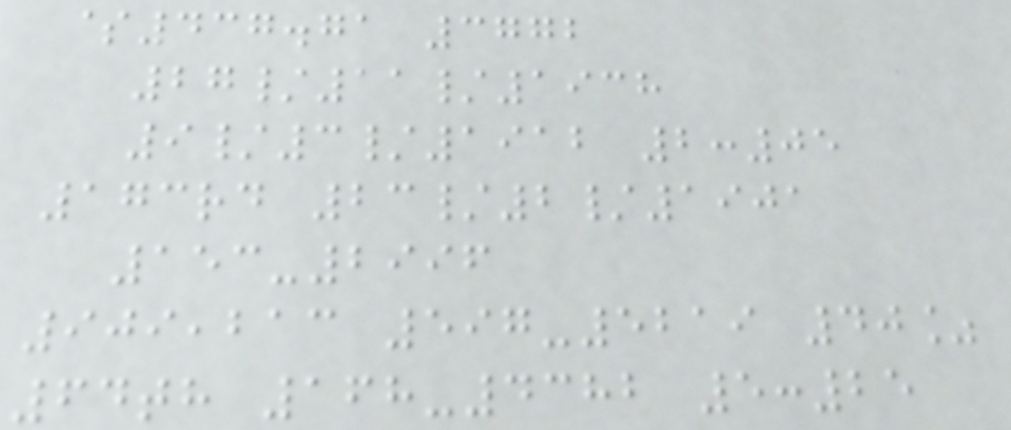$437.71 3772
27/11/1938
9/3/1912 2:05
173rd 23/2/1901
153-2996
909,213 597-5219 40%
64th 168-4382 5:25
